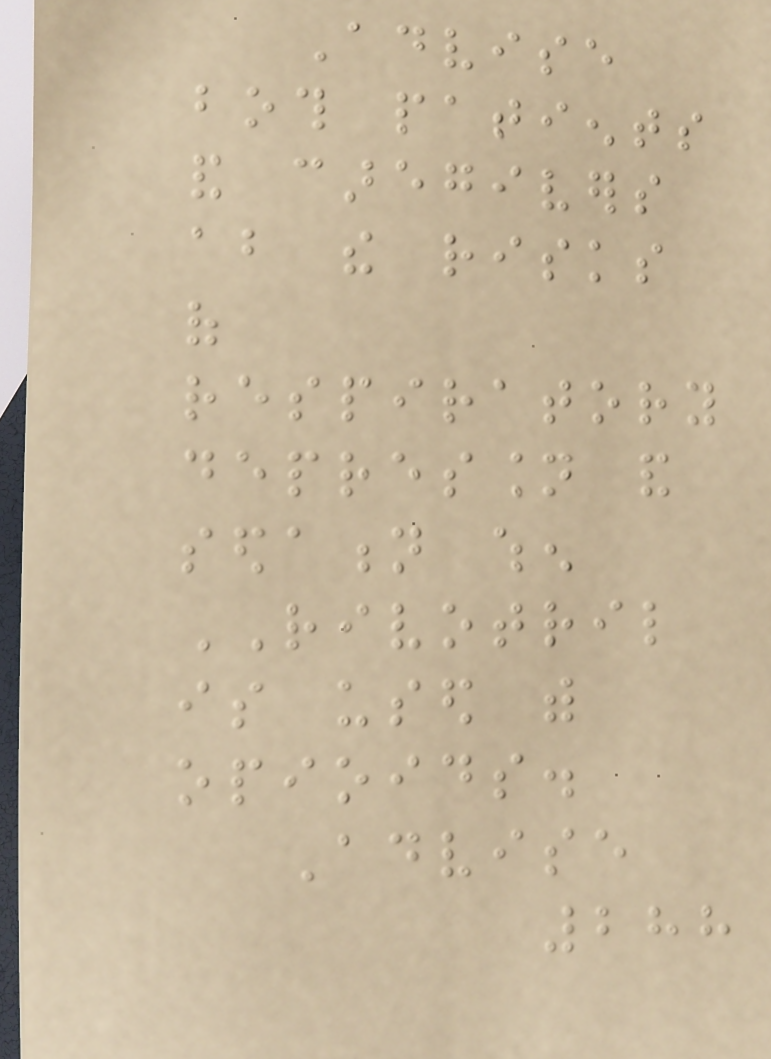Advise
both patients
and caregivers
about the risks
of
respiratory
depression and
sedation when
RIVOTRIL
is used with
opioids.
Advise
288
